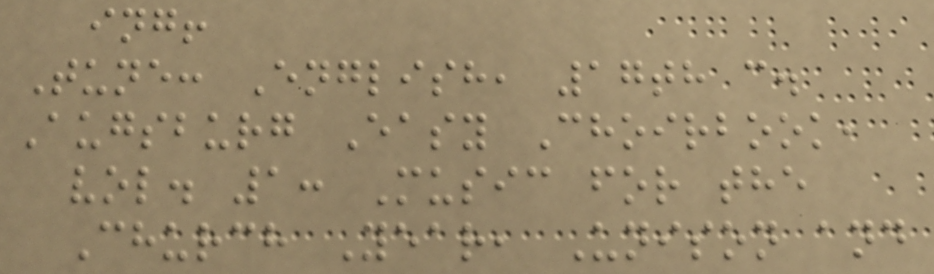ing!
Tune: English, 17th c.
Augsburg Easy Choirbook,
vol. 1: Music for the
Church Year, Unison and
